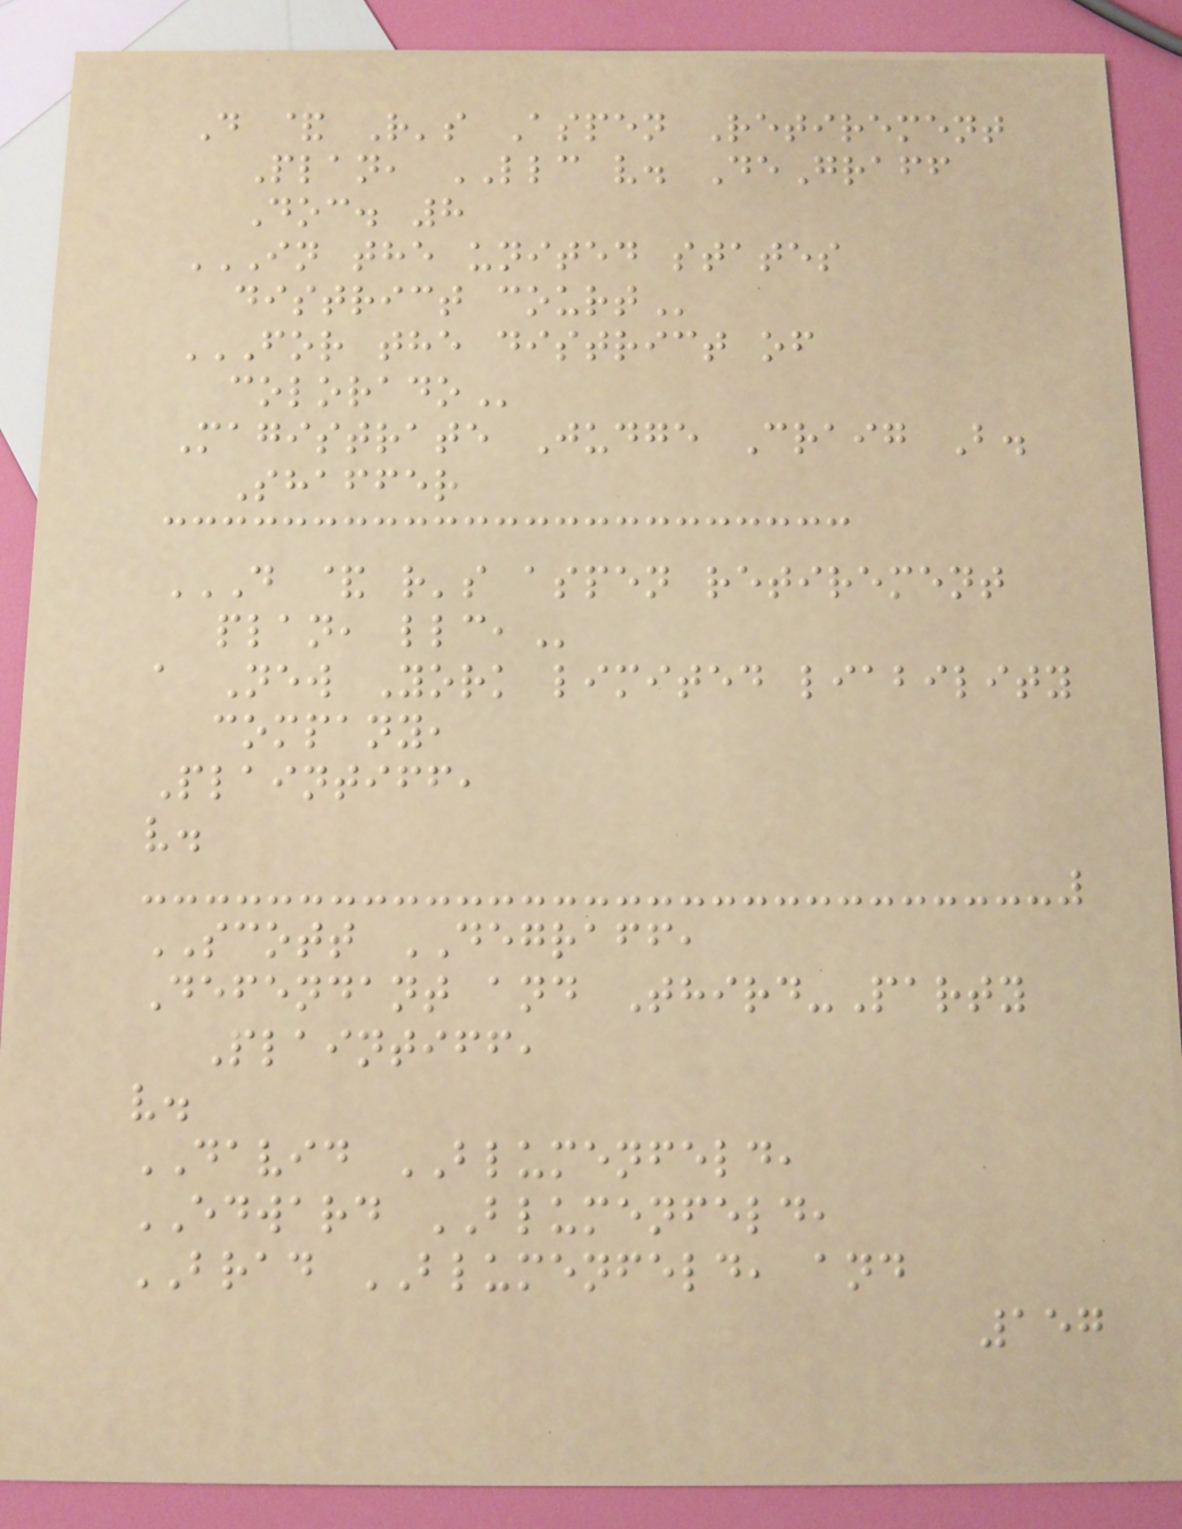D & R's Aspen Retirement
Plan, LLC v. DeGraff
Doc. 8
IN THE UNITED STATES
DISTRICT COURT
FOR THE DISTRICT OF
COLORADO
Magistrate Judge Craig B.
Shaffer
D & R'S ASPEN RETIREMENT
PLAN, LLC,
a New York limited liability
company,
Plaintiff,
v.
SCOTT DEGRAFF,
Defendant and Third-Party
Plaintiff,
v.
DAVID BLUMENFELD,
EDWARD BLUMENFELD,
BRAD BLUMENFELD, and
157
